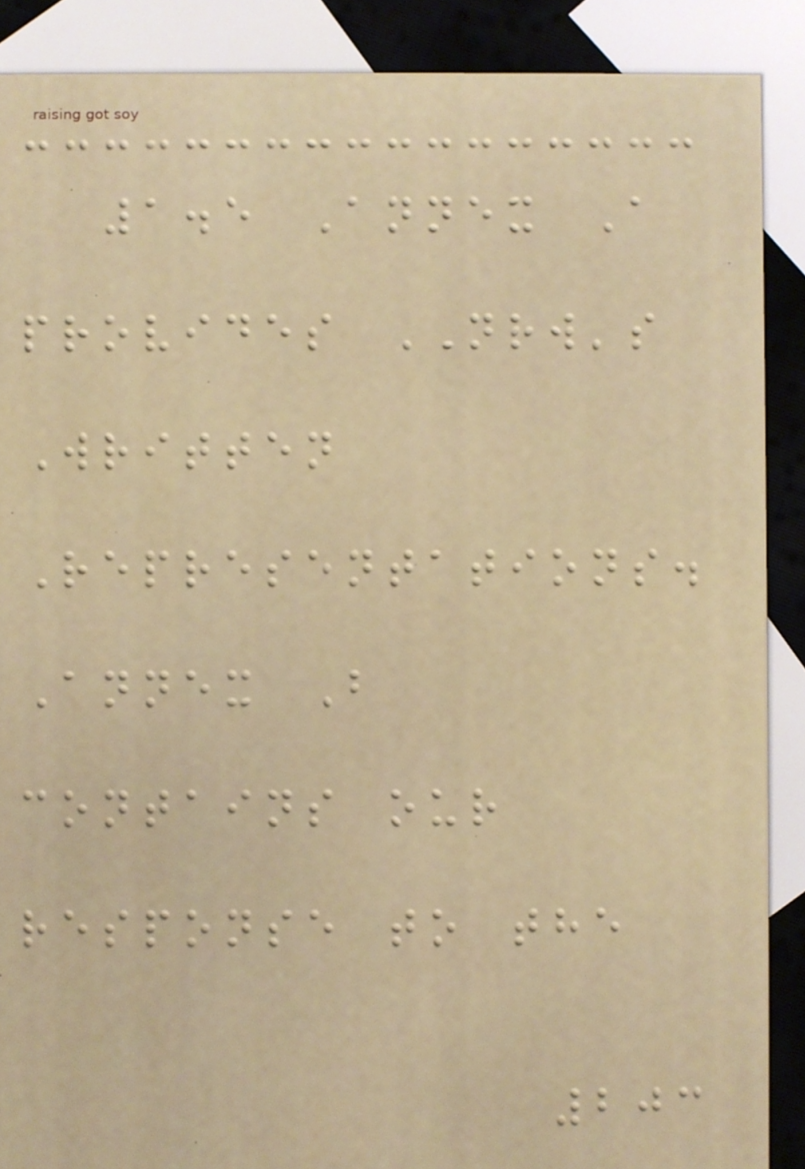1.5 Annex A
provides NRW's
Written
Representations.
Annex B
contains our
response to the
203
